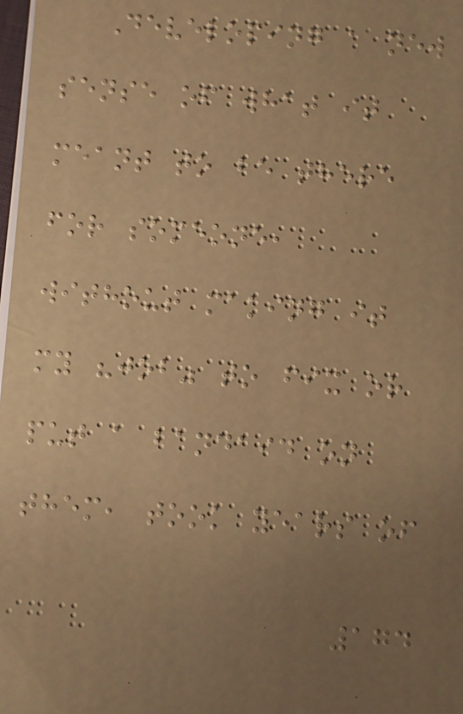Developing a new
sense of what it
meant to be there
for someone,
without making it
my "job" to fix or
put a bandaid on
them, took years of
174
